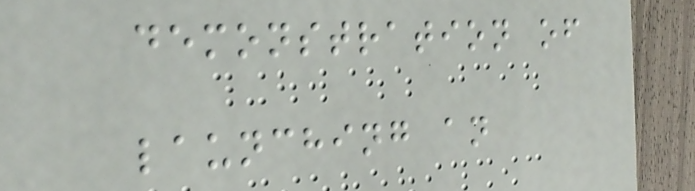demonstration of
launching an
